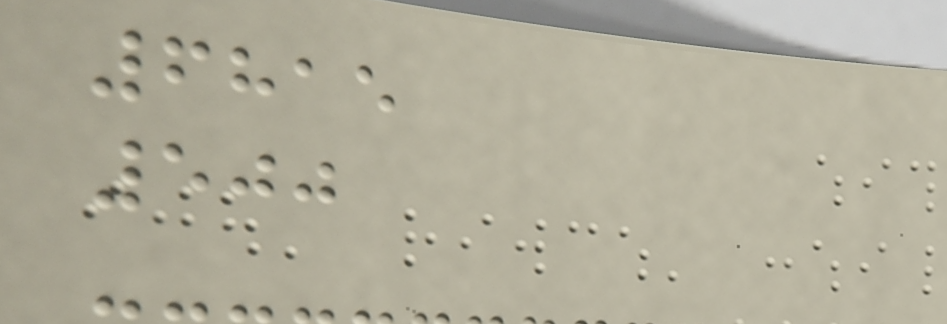6815
500
